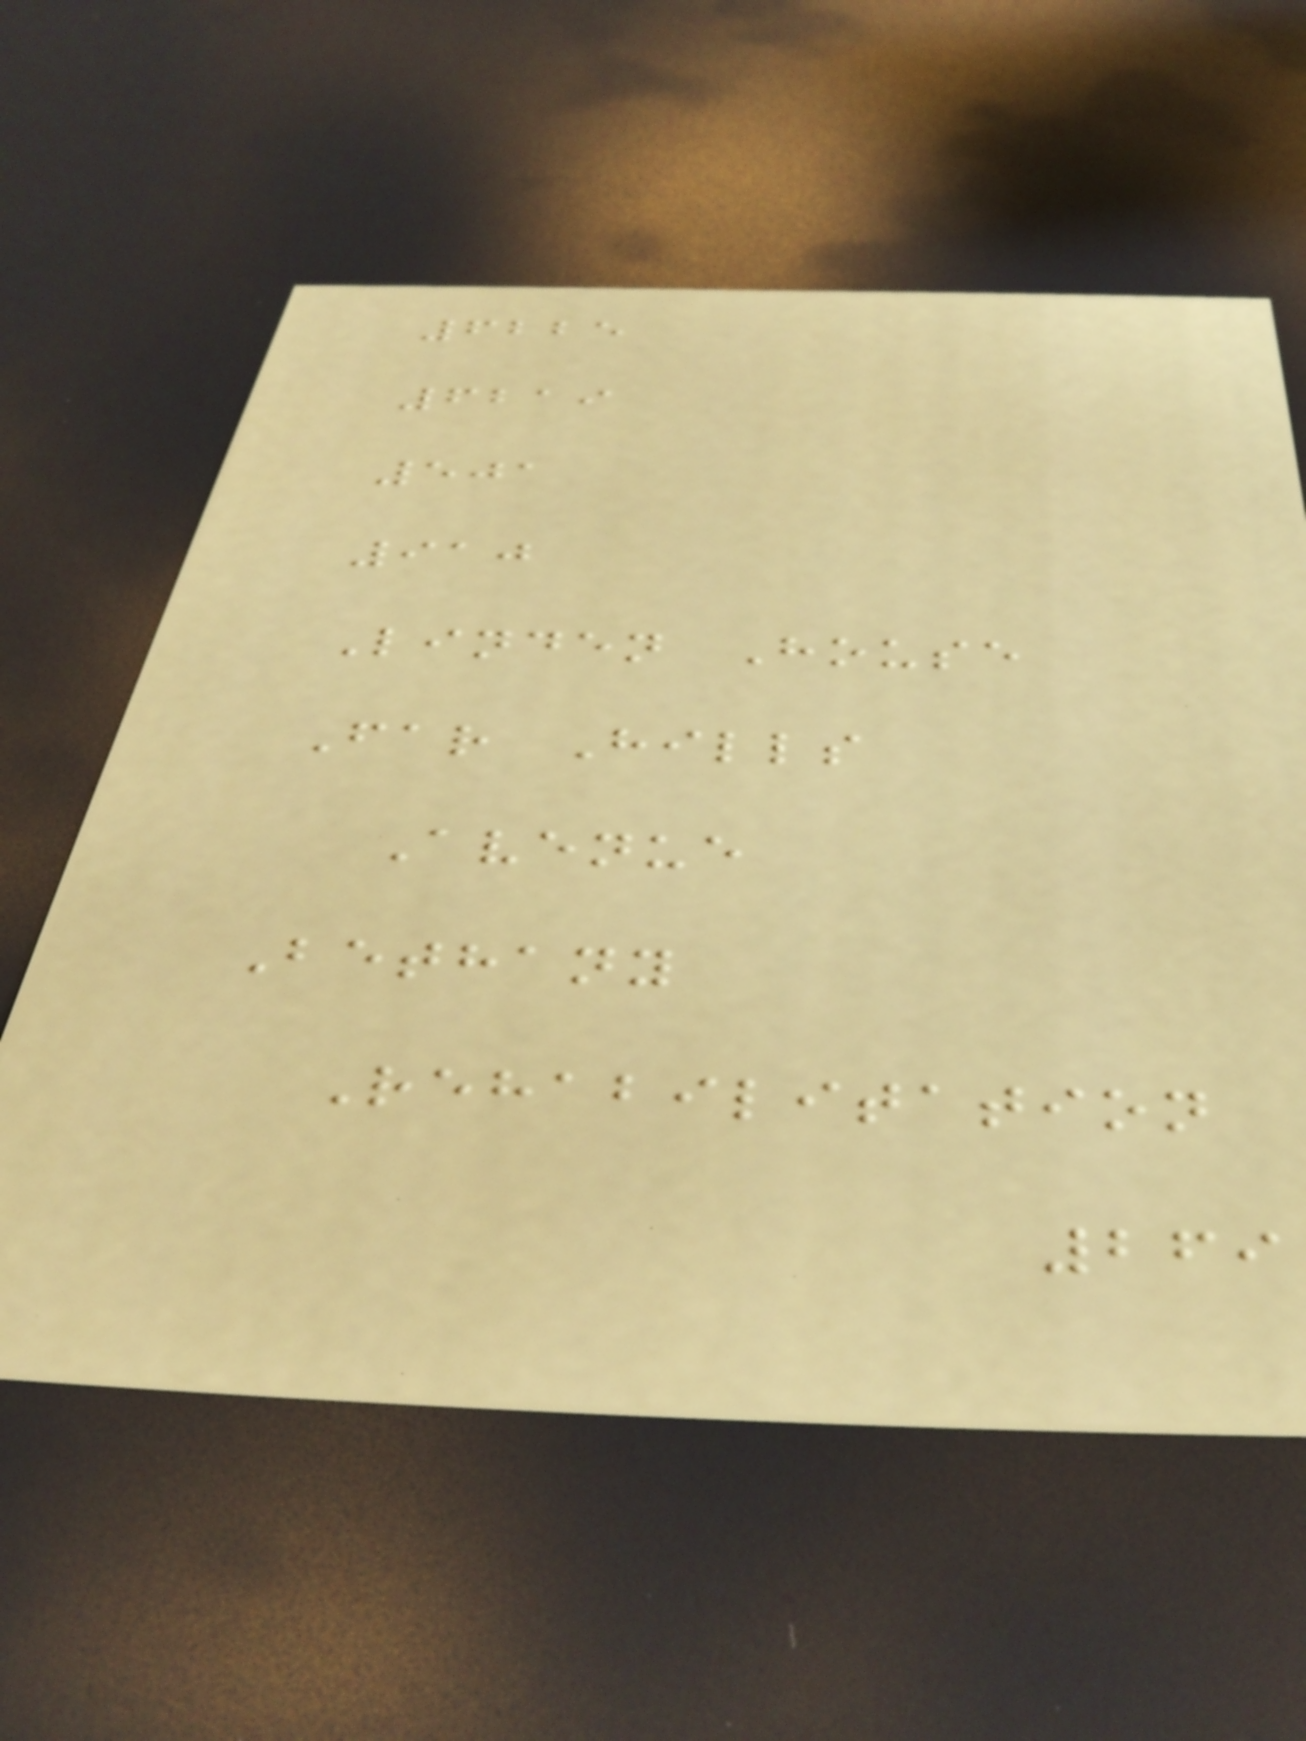6225
6219
501
910
Linden House
Far Hills
Avenue
Bethany
Rehabilitation
269
